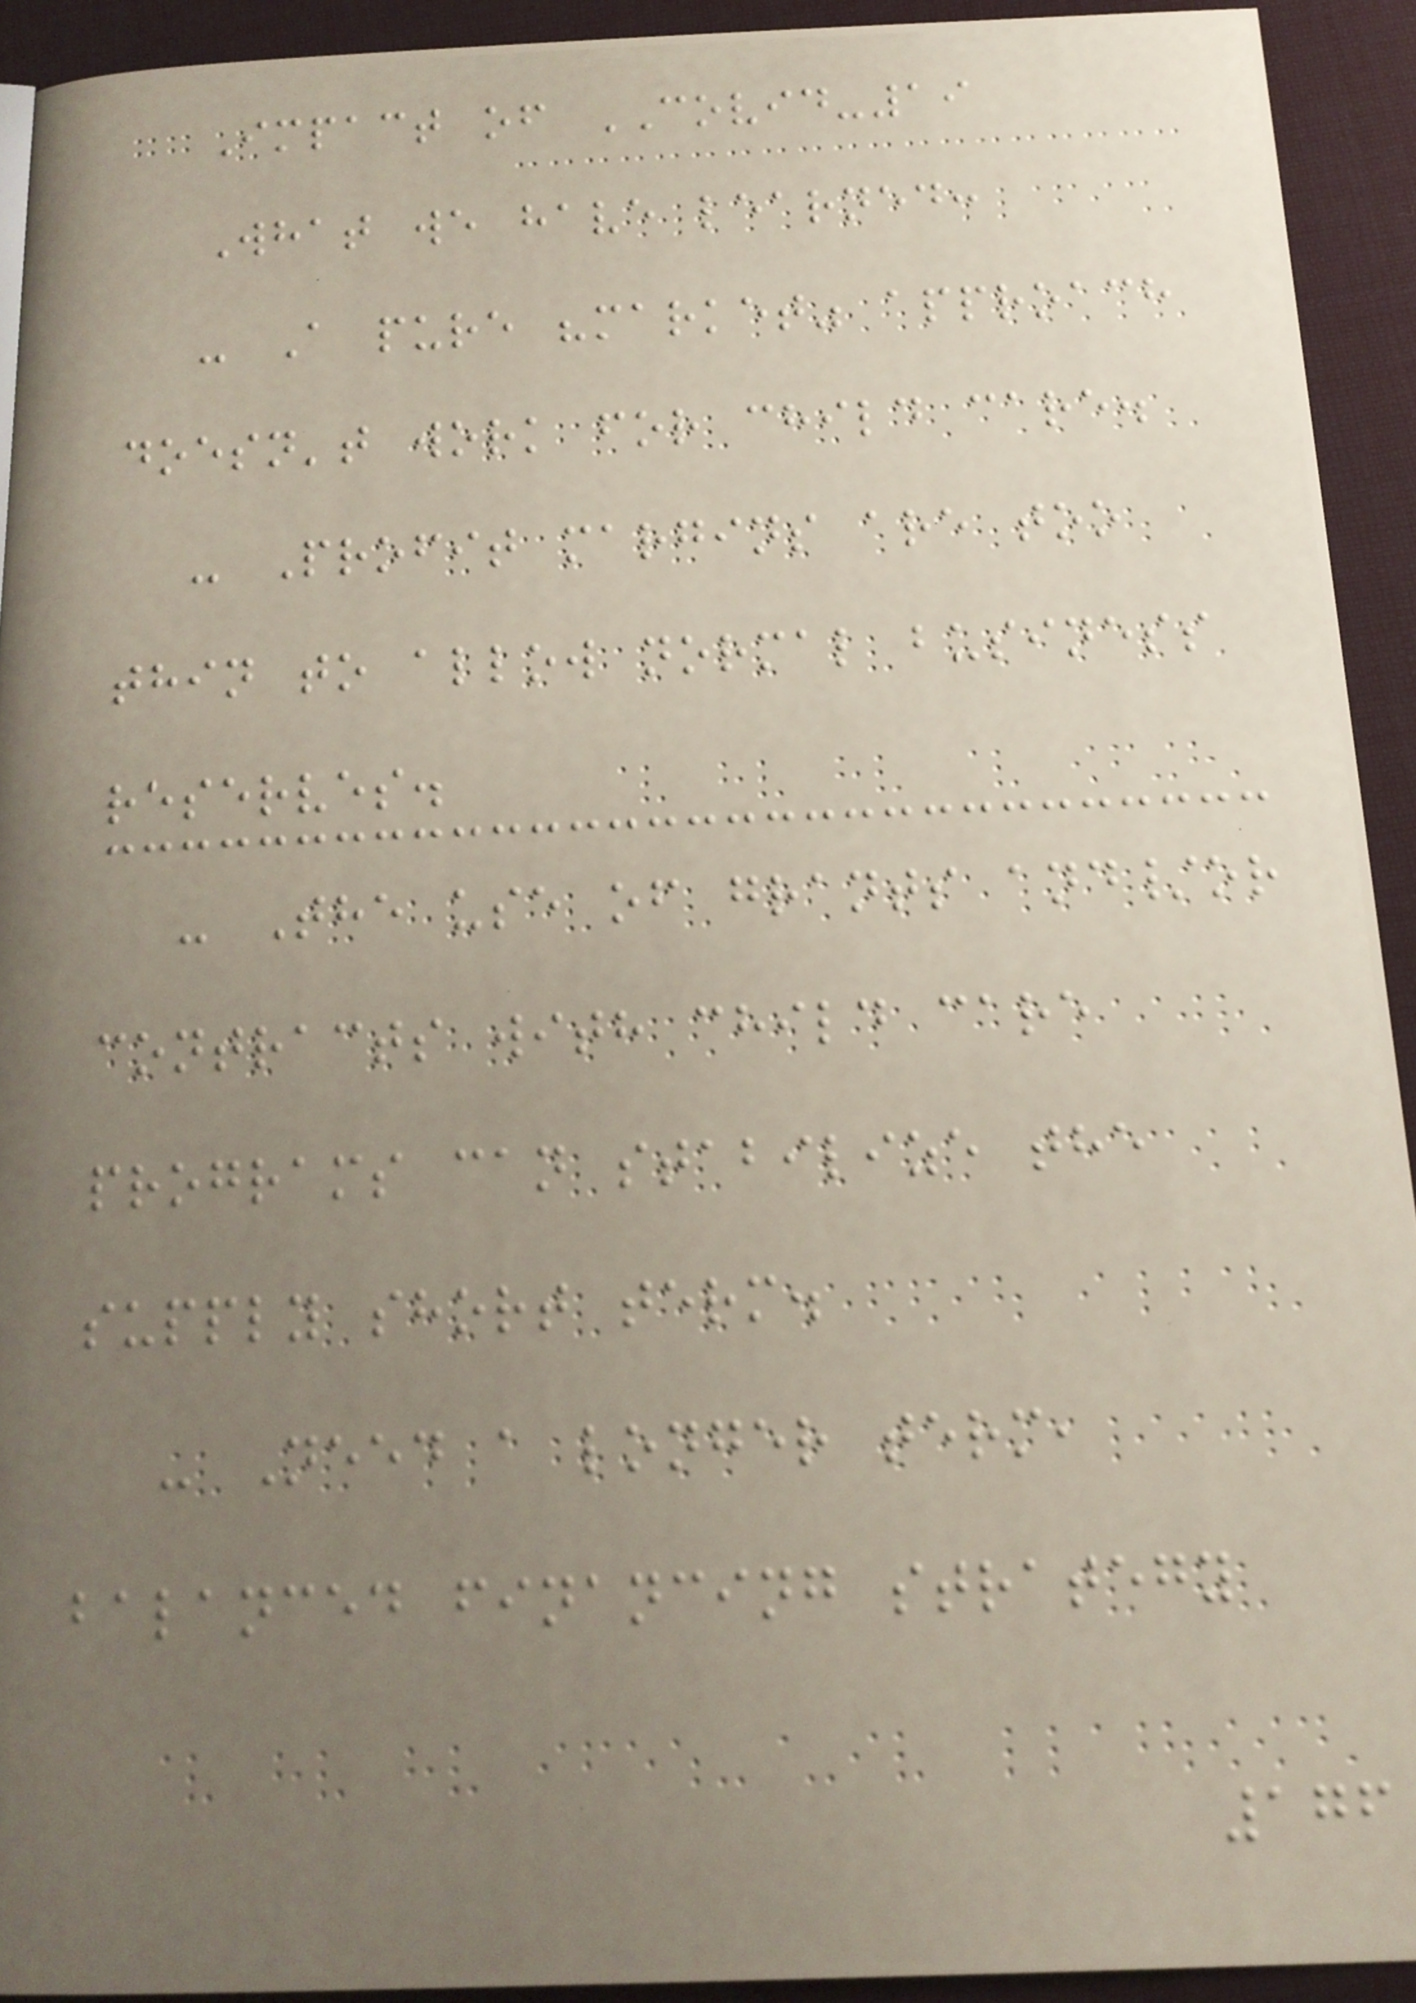Impact of COVID-19
What we have learned:
- A pure "market" approach
doesn't work for child care.
- Profit margins are too
thin to allow normal business
reserves.
- The use of grants and/or
contracts with child care
programs can stabilize the
supply short term.
- Need a longer term,
balanced financing strategy
176
